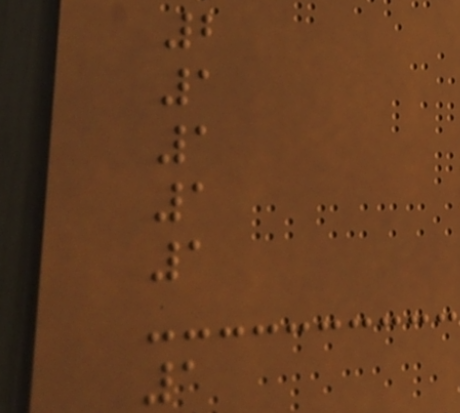2
1
1
1
1
1
